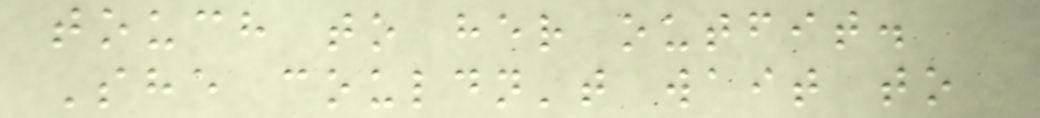touch to her outfit.
She couldn't wait to
